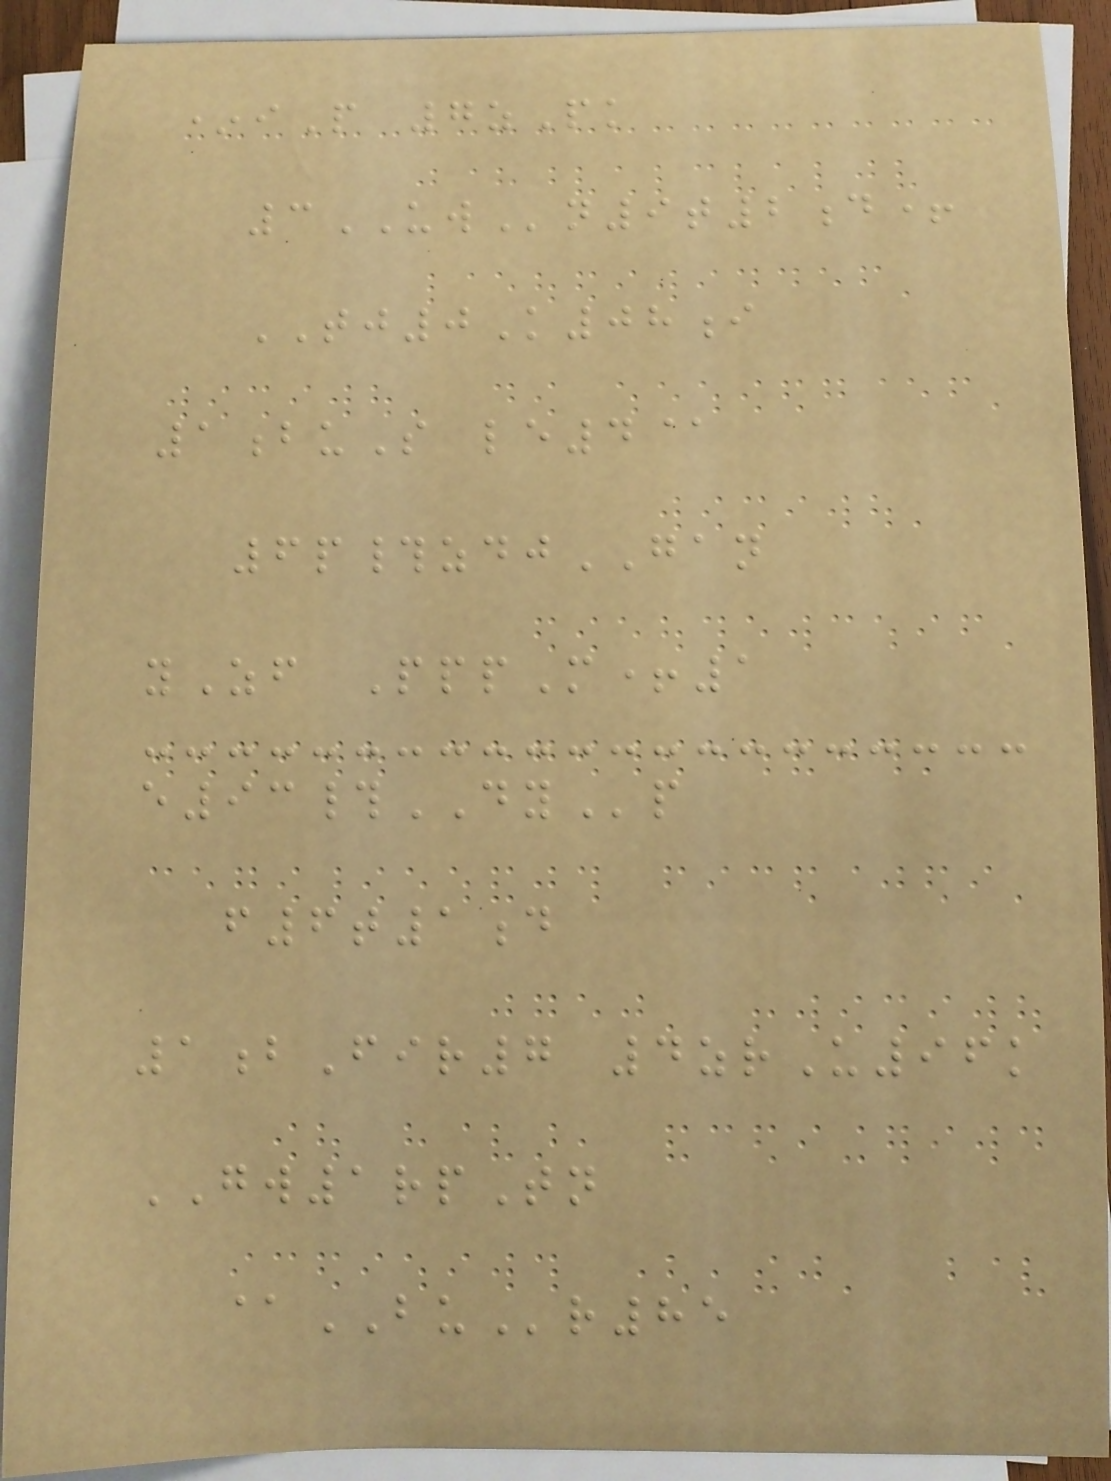*iP 7zPk
3UWn9t2d+
TJ0K08i
1buS le4@
6p#zdjGAN
yZf PppM+1
e93#DYp
f6t1d
1bFir7 4zrU96k
GW1rpTn
@BUr85
